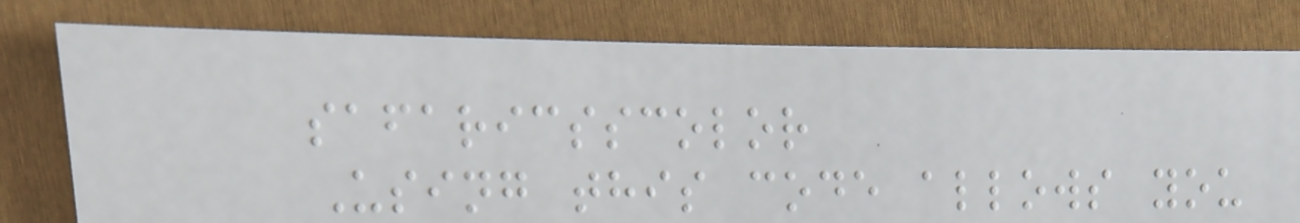safaricsscolor
Using this code allows you
